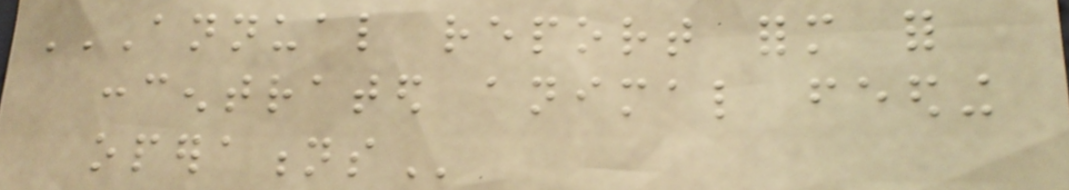ANNUAL REPORT FORM FOR
CONCENTRATED ANIMAL FEEDING
OPERATIONS
